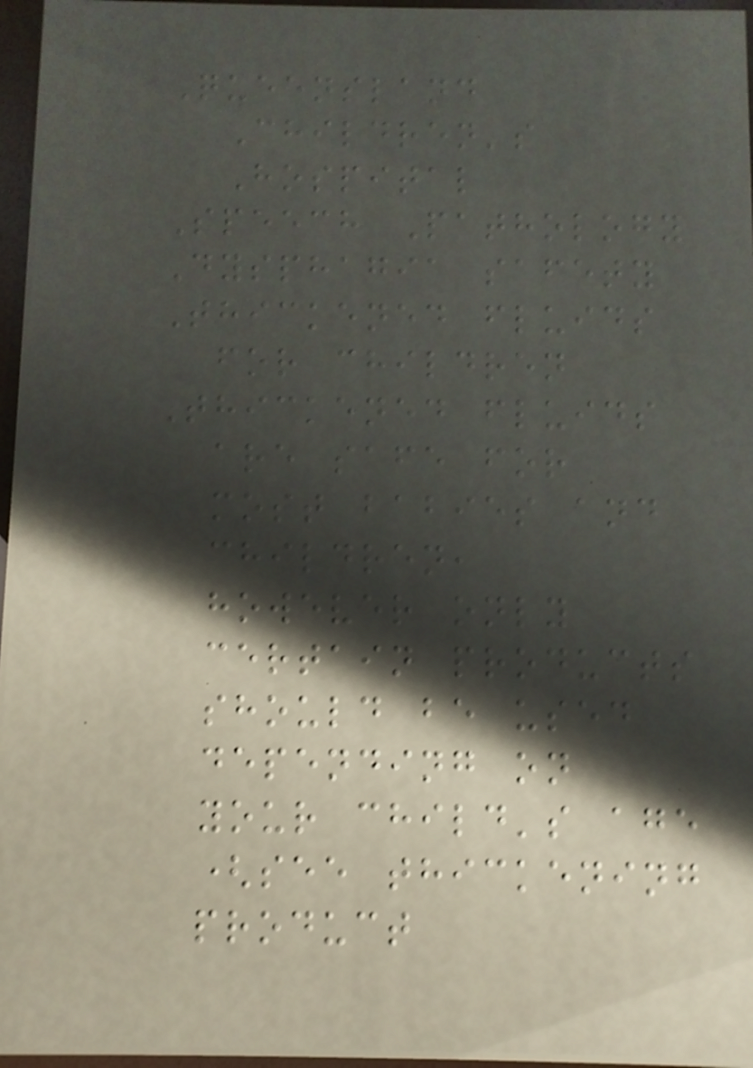Queensland
Children's
Hospital
Speech Pathology
Dysphagia safety
Thickened fluids
for children
Thickened fluids
are safe for
most babies and
children,
however only
certain products
should be used
depending on
your child's age
(see thickening
product
